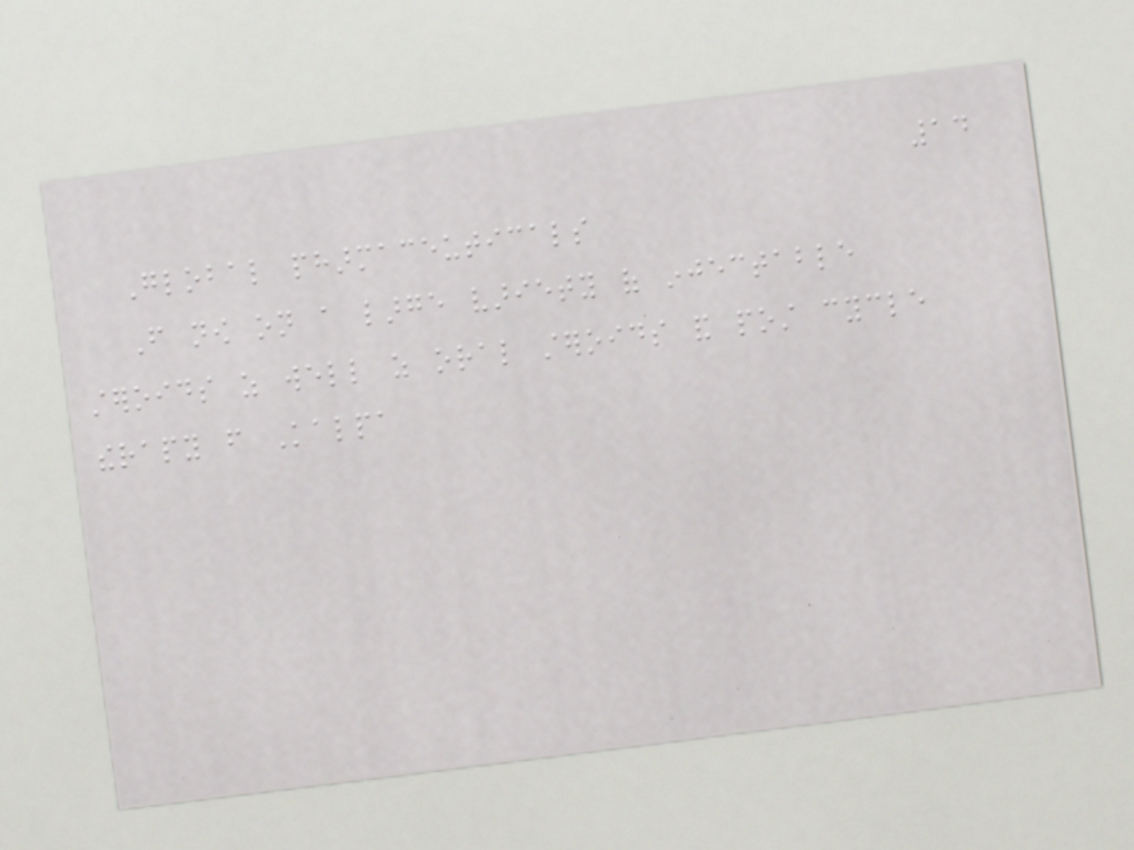14
Global pharmaceuticals
From now on a large variety of injectable
steroids as well as oral steroids and post cycle
therapy from Kalpa
